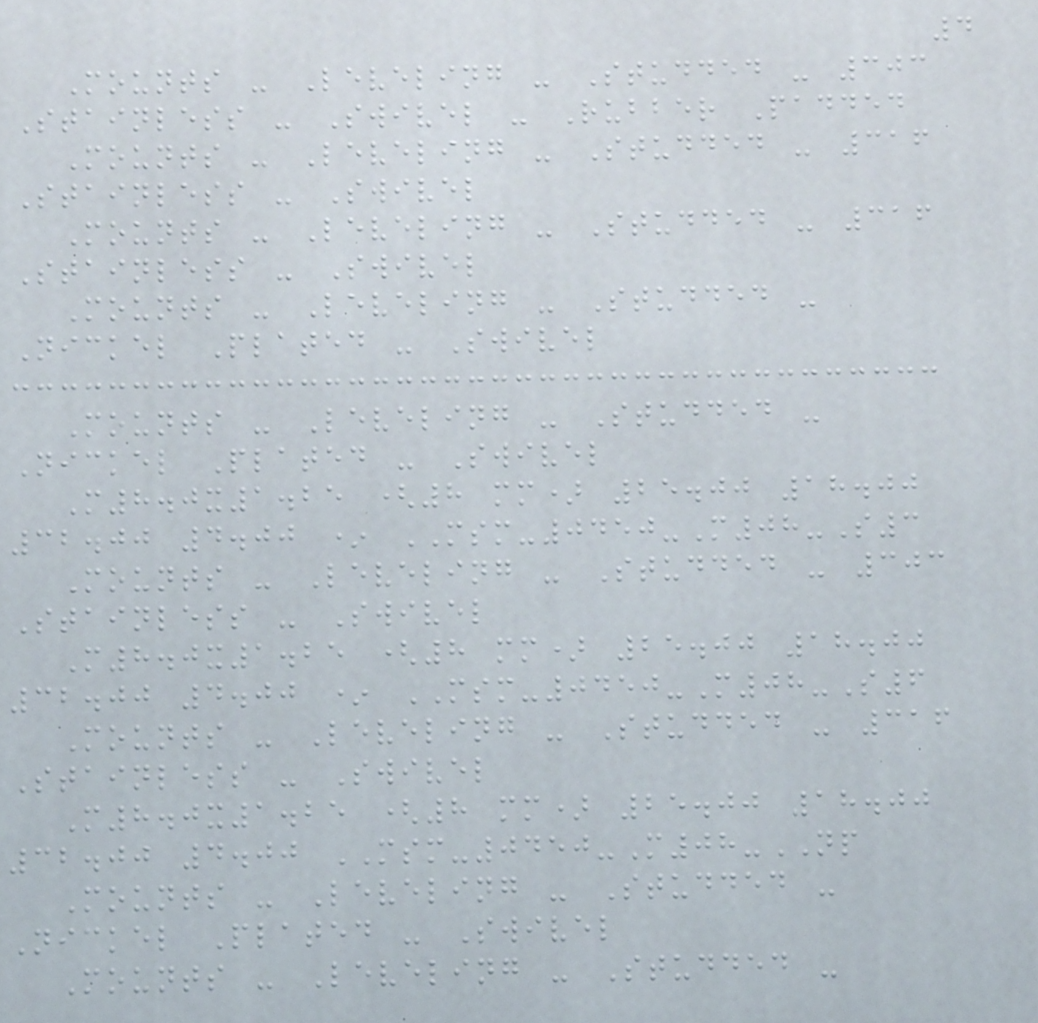4
Mounts - Leveling - Studded - 303
Stainless - Swivel - Rubber Padded
Mounts - Leveling - Studded - 316
Stainless - Swivel
Mounts - Leveling - Studded - 316
Stainless - Swivel
Mounts - Leveling - Studded -
Nickel Plated - Swivel
Mounts - Leveling - Studded -
Nickel Plated - Swivel
M8.0x1.25 (8 mm) 25.00 18.00
32.00 4.00 * MSM-0450-M08-S3
Mounts - Leveling - Studded - 303
Stainless - Swivel
M8.0x1.25 (8 mm) 25.00 18.00
32.00 4.00 * MSM-0450-M08-S6
Mounts - Leveling - Studded - 316
Stainless - Swivel
M8.0x1.25 (8 mm) 25.00 18.00
32.00 4.00 MSM-0450-M08-NP
Mounts - Leveling - Studded -
Nickel Plated - Swivel
Mounts - Leveling - Studded -
